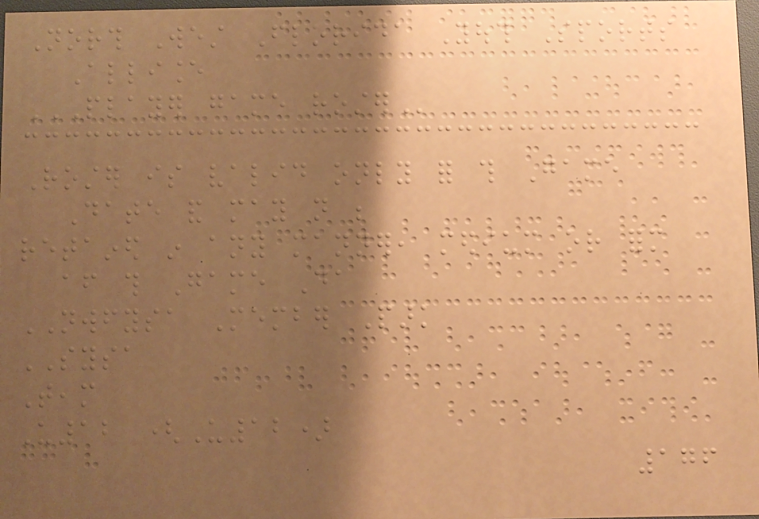North West Florida Youth Sports
Alliance
PLAYER GAME ROSTER
Roster is valid only for this Game
Date and may not be
retained in any manner, medium or form
after this Game Da
NWFYSA Member Park
SYSA
Team
U12 (U12)
176
